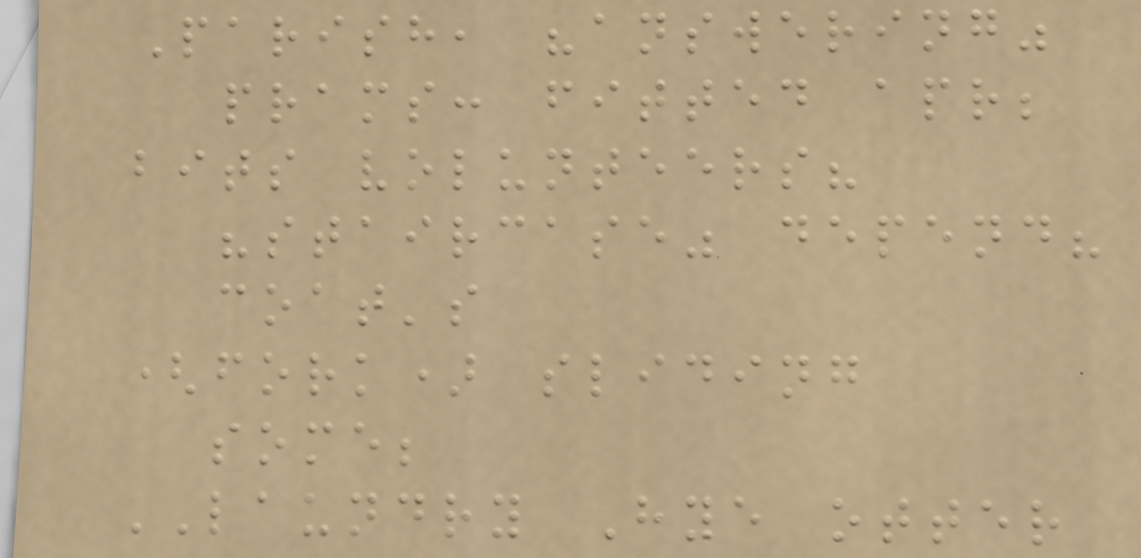Parish, "answering"
prams: fitted apr;
bits volunteers?
"staircase" depend?
coat's
(fork) sliding
some;
LAUNDRY Hye otter
